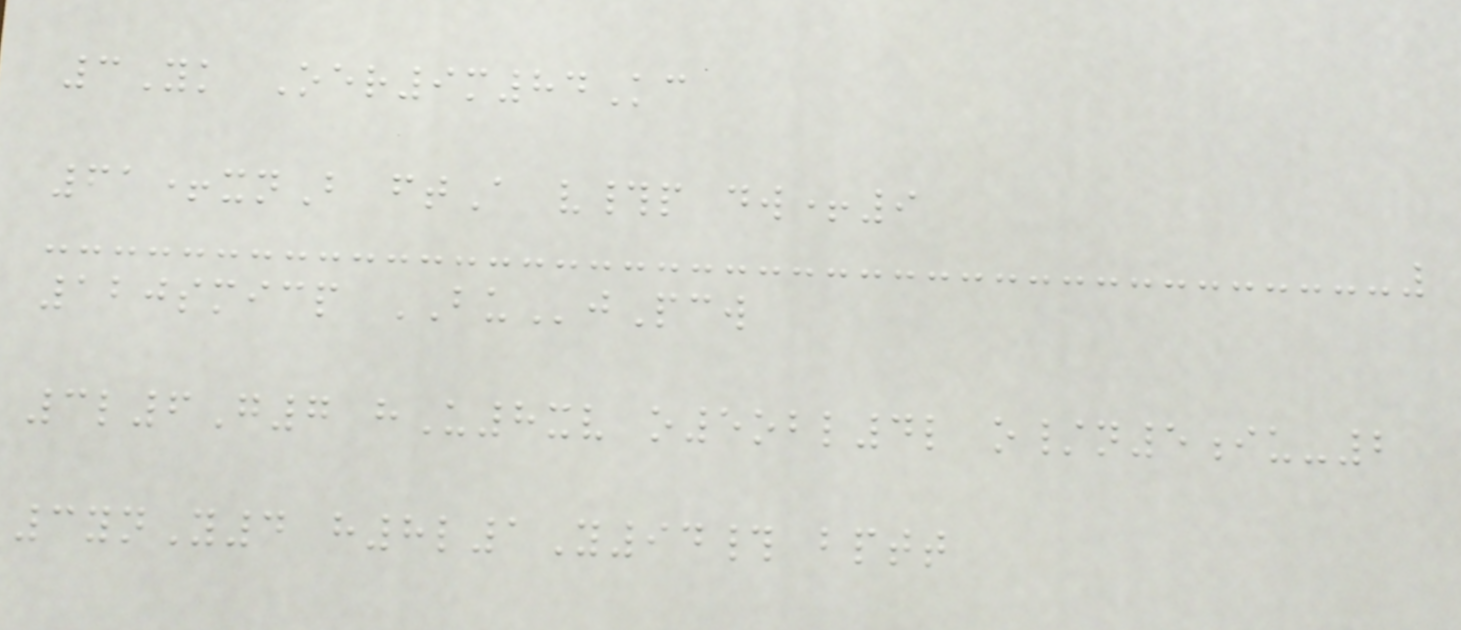3Yk Oer9m84Kc
61+xnB ftA v#p dw+9
120smicp BUjPcw
3l6G7 hU8xv o5obl4l o/n5iu-2
3ynY4 h8l1Y94# bptt
